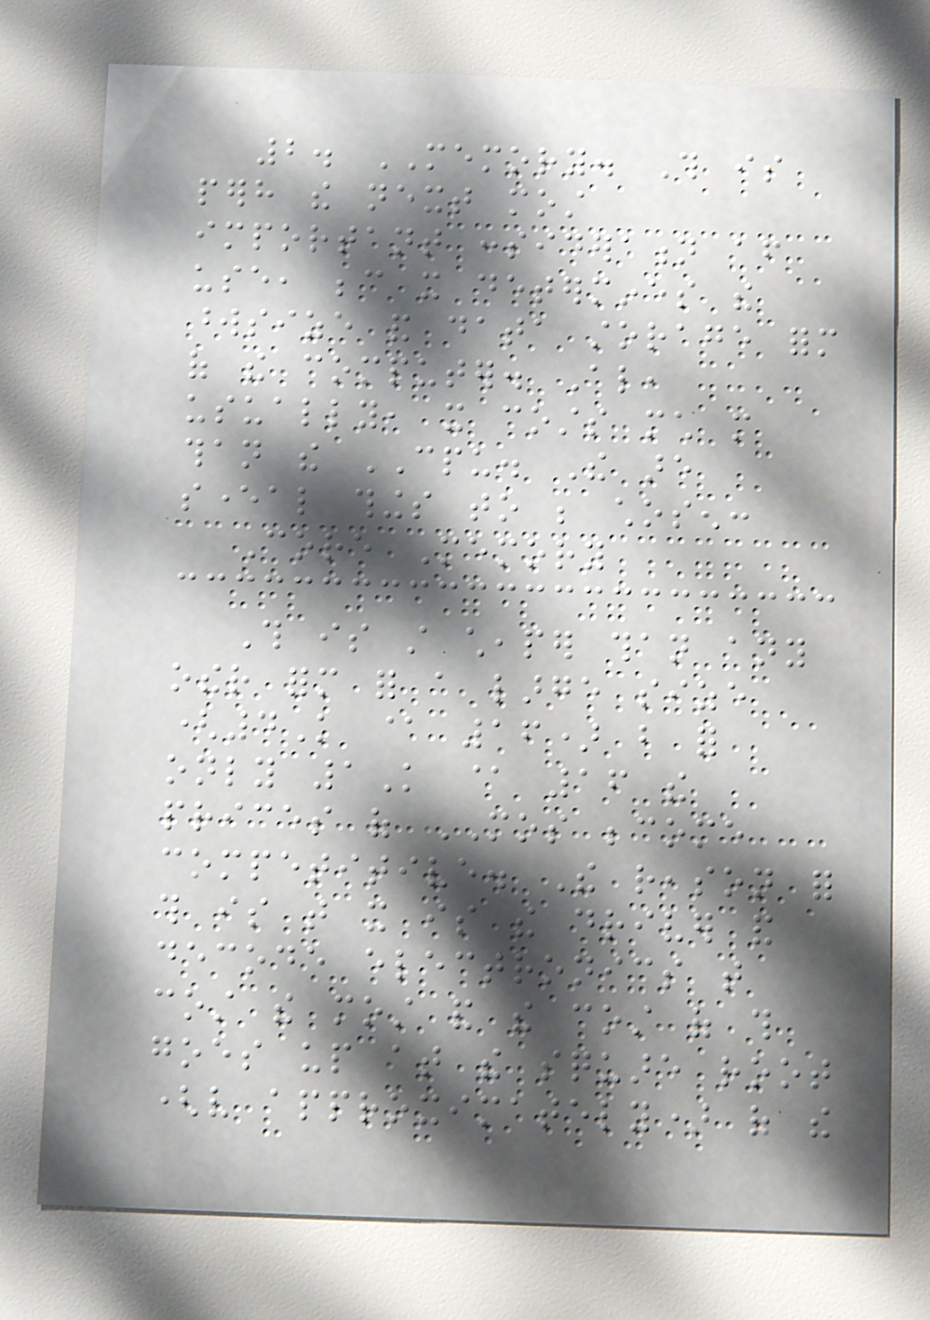2. MEMORY. This is
perhaps the next most
important consideration after
use, because it determines the
wordsize and data storage form
of the computer. Also,
usually, it costs much more
than the CPU. The are
several things to be chosen:
Core Memory
This is still cheaper than any
other form for a large size
(4K @ 16) but for
only 1K @ 16 the
prices of MOS become
competitive. The reason for
this is that it is the driver and
decode electronics that
cost the most and the cost of this
goes up at the square root
(very approximately) of the
